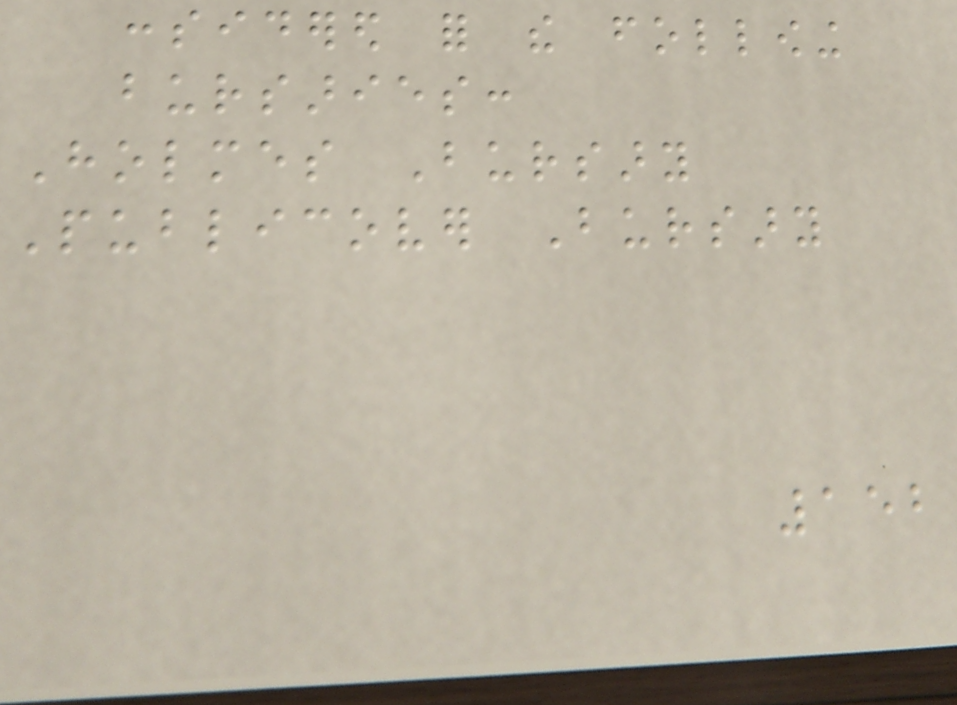considered for the following
bursaries:
Holmes Bursary
Publicover Bursary
152
